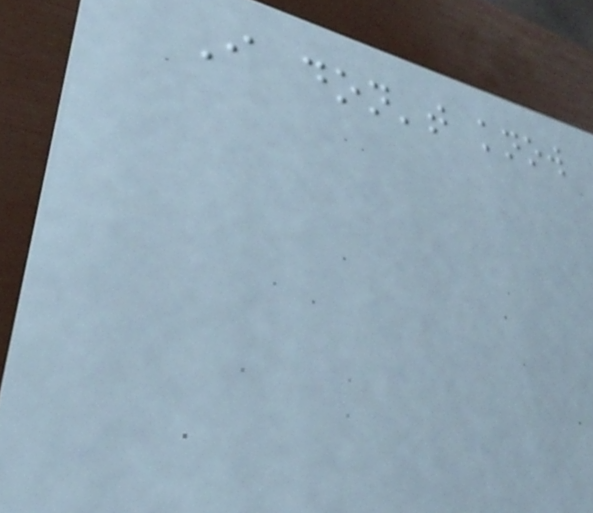I don't know
